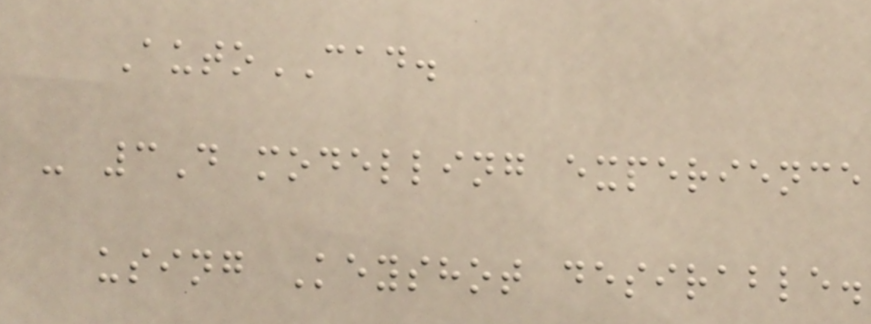AutoCAD.
- 3D modelling experience
using Keyshot desirable.
